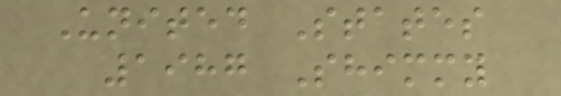United States
1987 Shimmy
